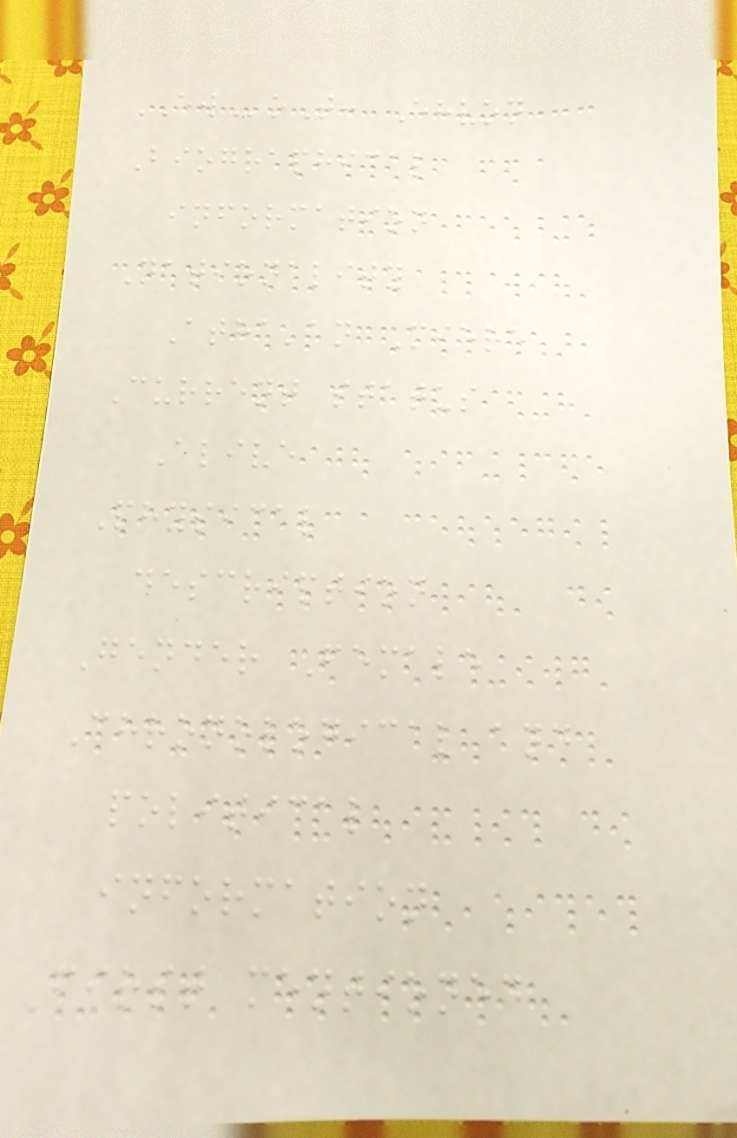EWoT: Ehvon
Biographical
information
Nationality
Atha'an Miere
Current status
Alive
Physical
description
Gender Female
Chronological and
political
information
First mentioned
